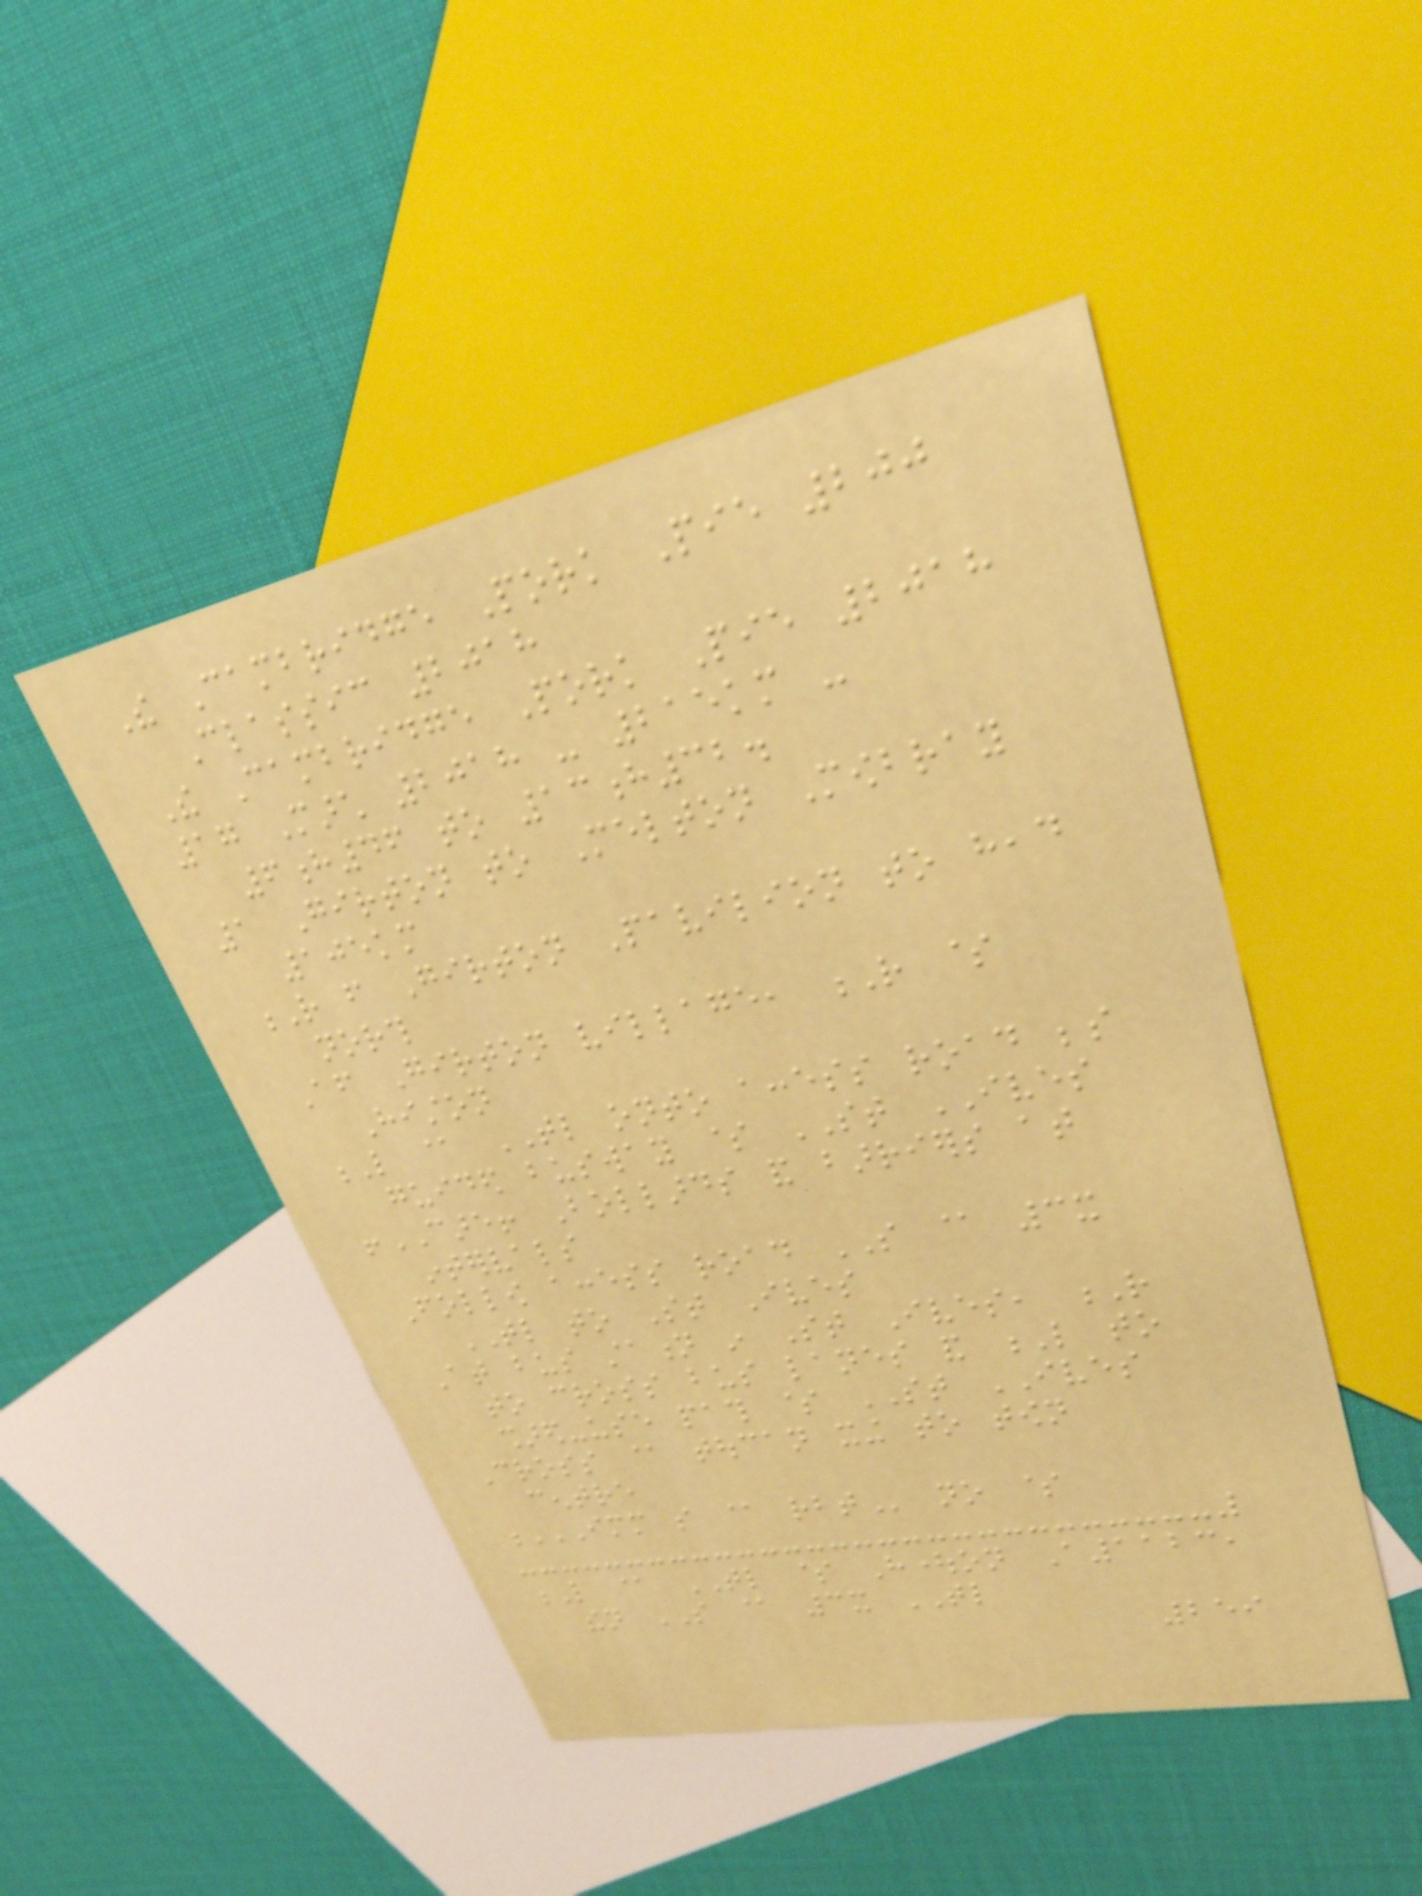The Cambridge Pork Pie 200
Classic 2018
The Cambridge Pork Pie 2018
17 March 2018 - 215km -
6h46 to 13h32.
1 Girton to Melton Mowbray
105km
R from Girton Pavilion to head
north
After Girton village, R $
Histon
L @ TL onto access road beside
guided busway $ ST IVES
!CARE! Bollards and barriers at
intervals
Follow access road SO @ 3x
TL to St Ives
At bus station in St Ives, R
to cross bus lanes and L to
shared-use path $ ST IVES
Cross @ toucan xing to town
centre
IMM SO @ RBT no $
L @ TL $ Houghton A1123,
then SO @ 3x TL
259
